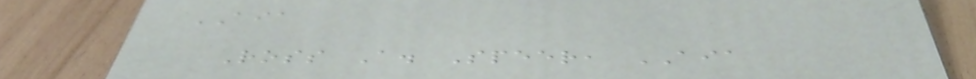AIA
Ross A. Speer, AIA
